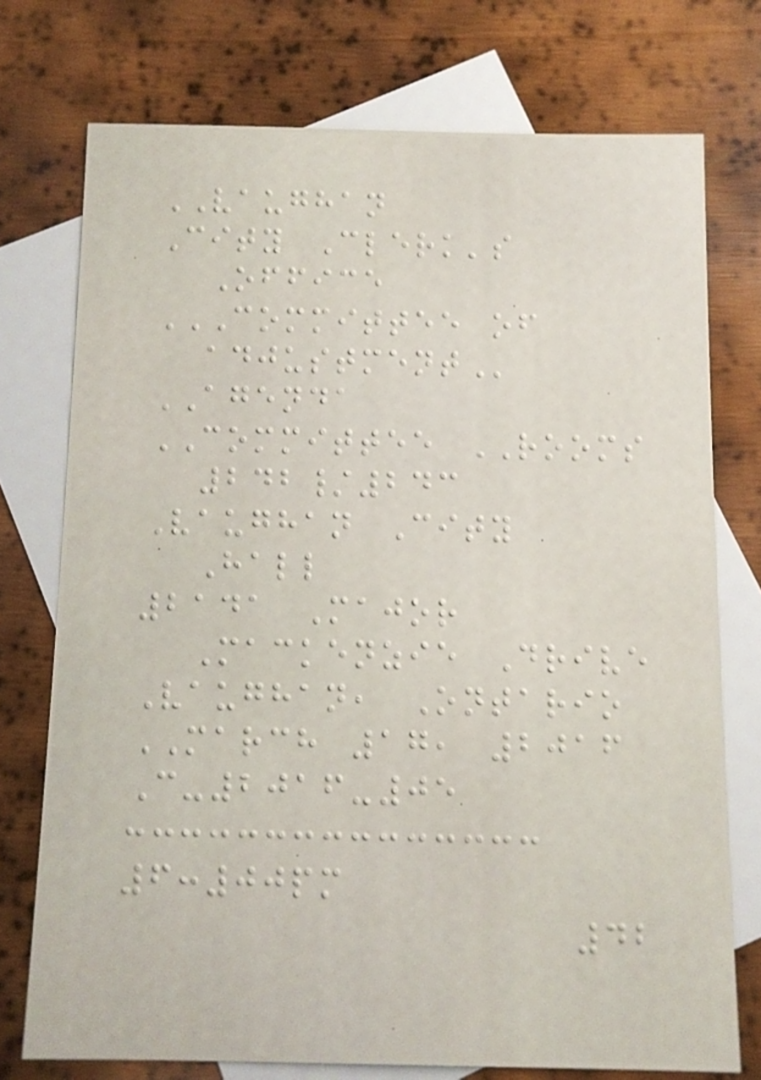VAUGHAN
City Clerk's
Office
COMMITTEE OF
ADJUSTMENT
AGENDA
COMMITTEE ROOMS
242/243
Vaughan City
Hall
2141 Major
Mackenzie Drive
Vaughan, Ontario
MARCH 17, 2016
C-2016-05
6:00pm
42
